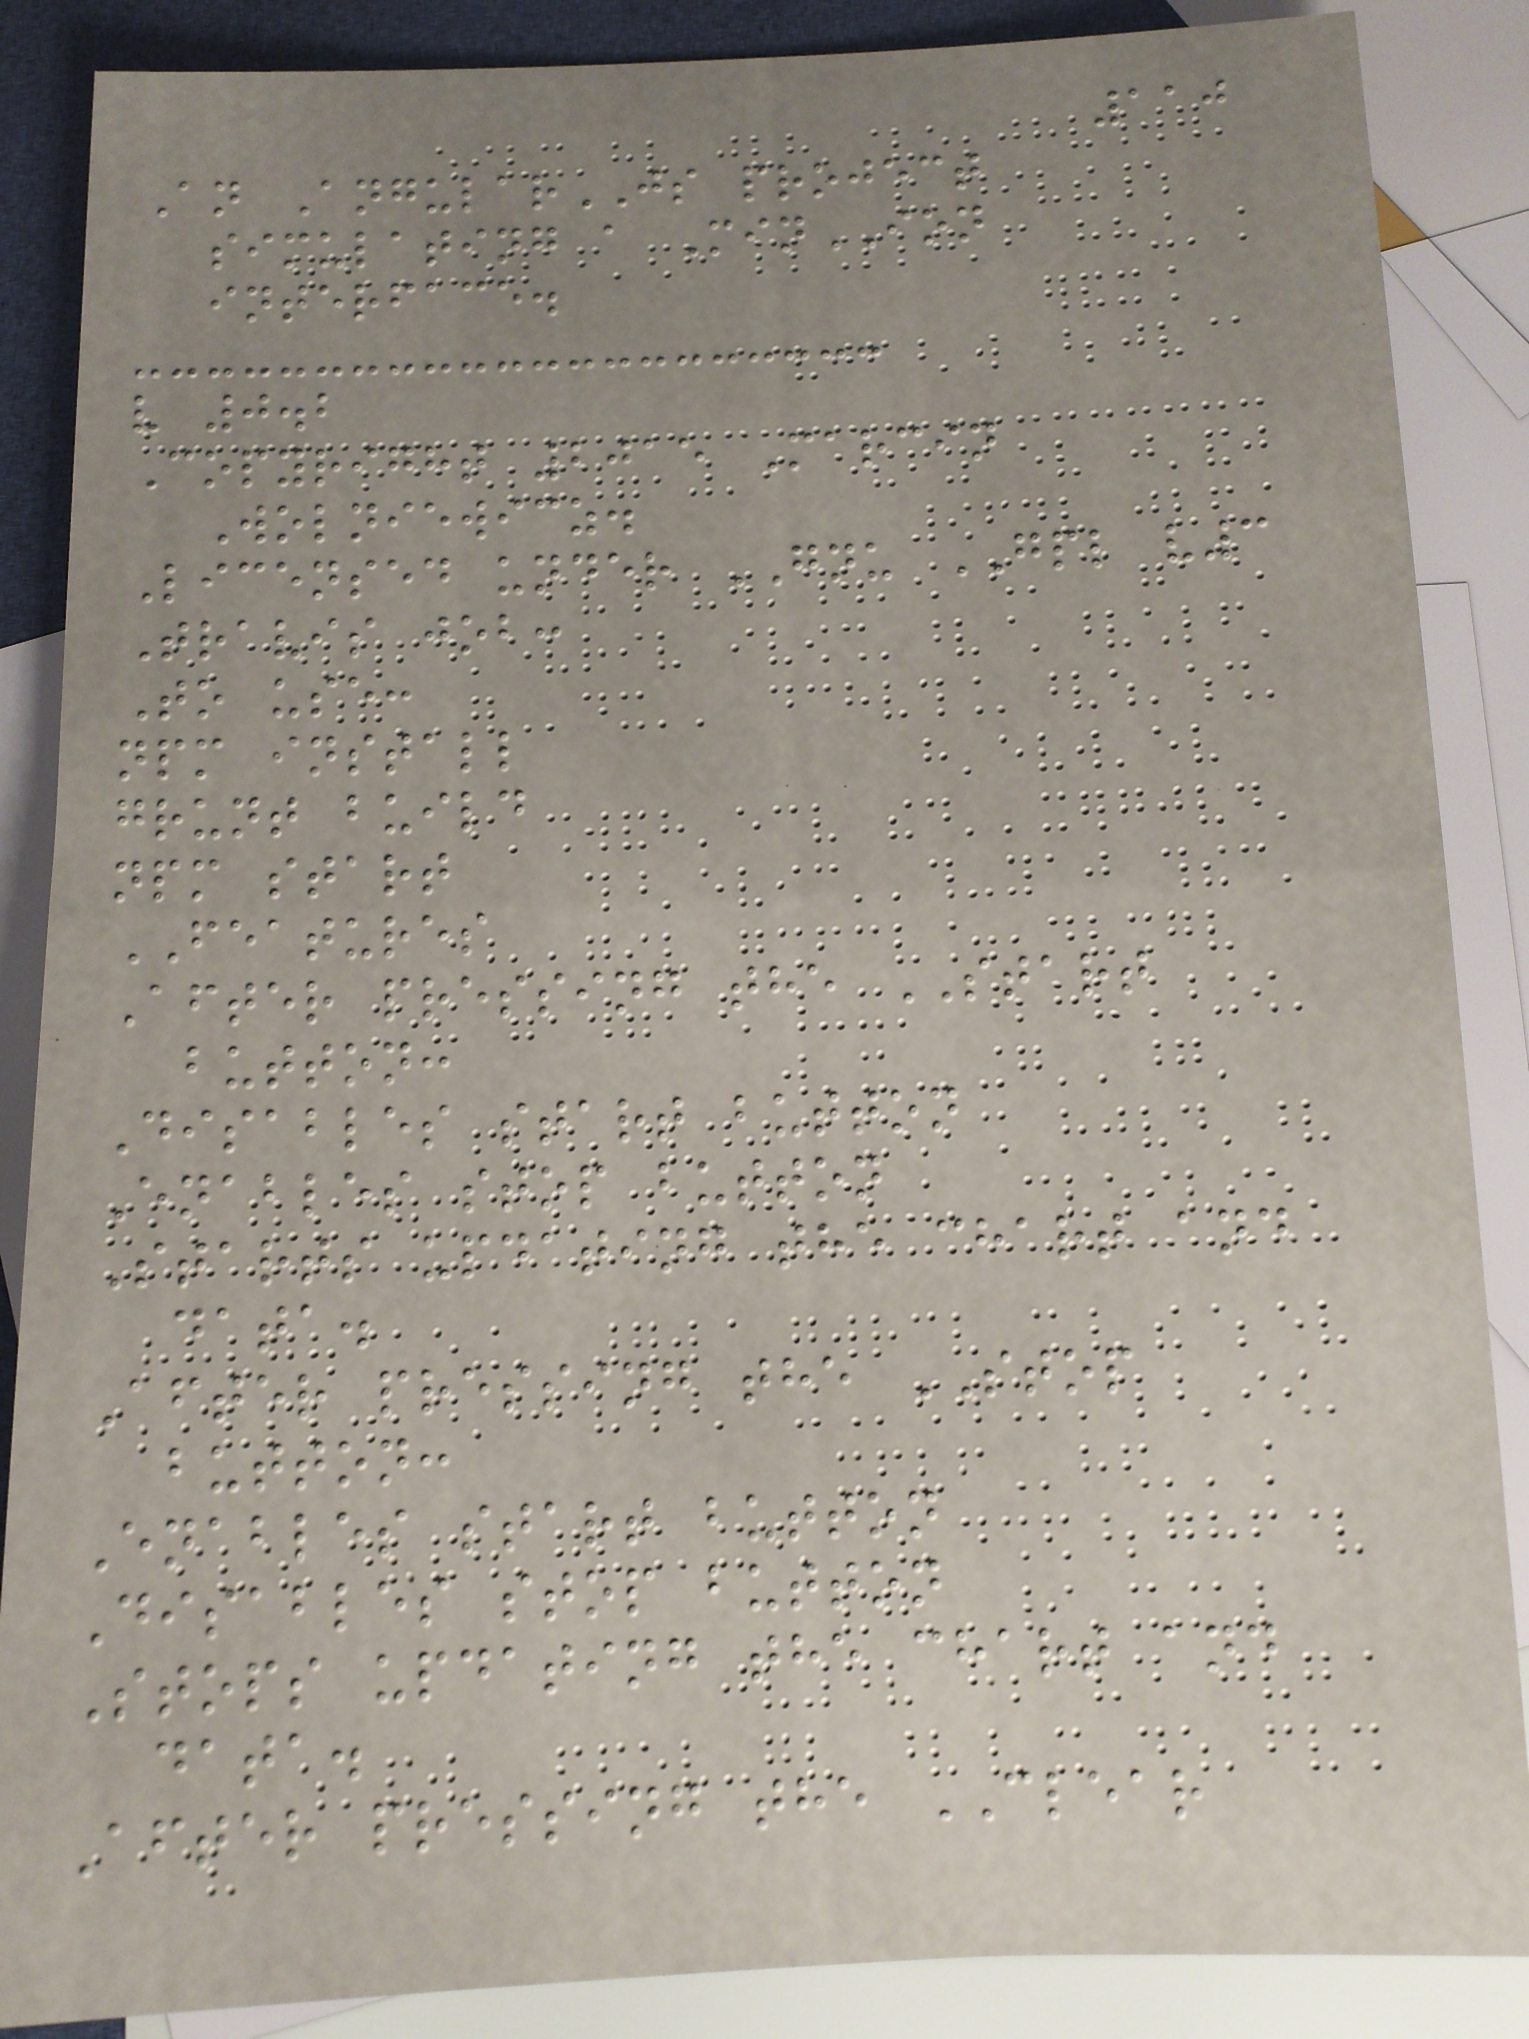110
An AngularJS project
simulating a MinION
interface.
v 0.2
Copyright 2015 Marcin
Wolniewicz.
Licensed under GNU GPL v3
Travis job:
To use:
npm install
grunt build
npm start
FEATURES
After pressing the START
button:
Disables start button
Enables stop button
Starts updating the chart and
data.
After pressing the STOP
button:
Enables start button
Disables stop button
Stops updating the chart and
data.
After pressing the CLEAR
